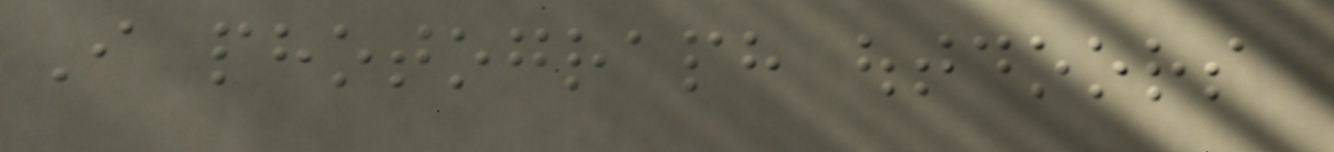I photograph outdoors
